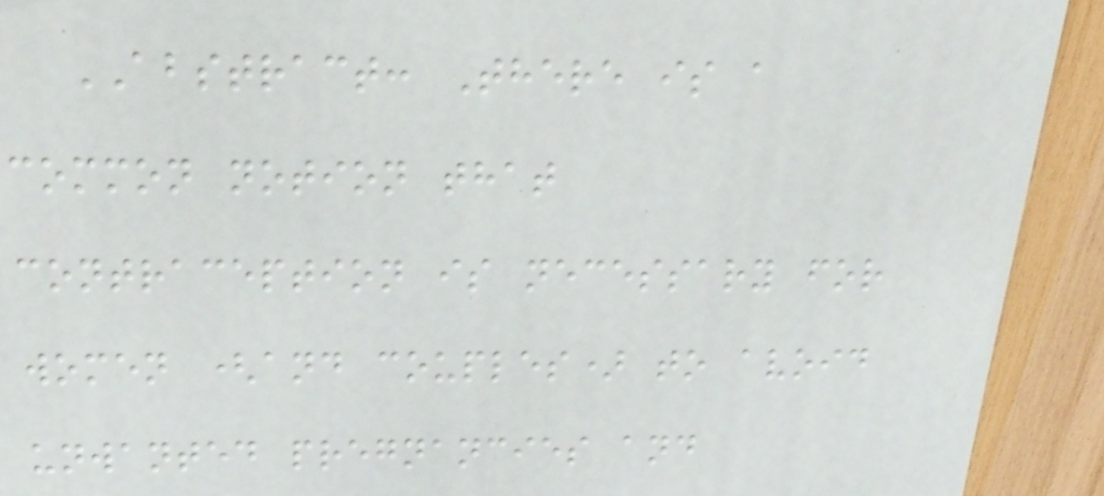ABSTRACT: There is a
common notion that
contraception is necessary for
women (and couples) to avoid
unwanted pregnancies and
